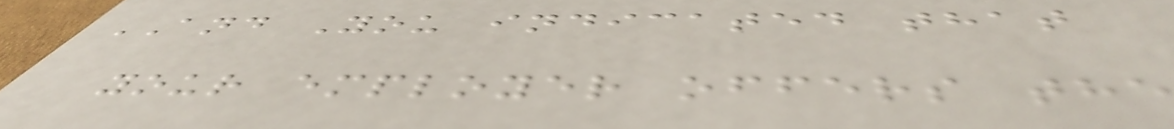AND You indicated that
your employer offers the
